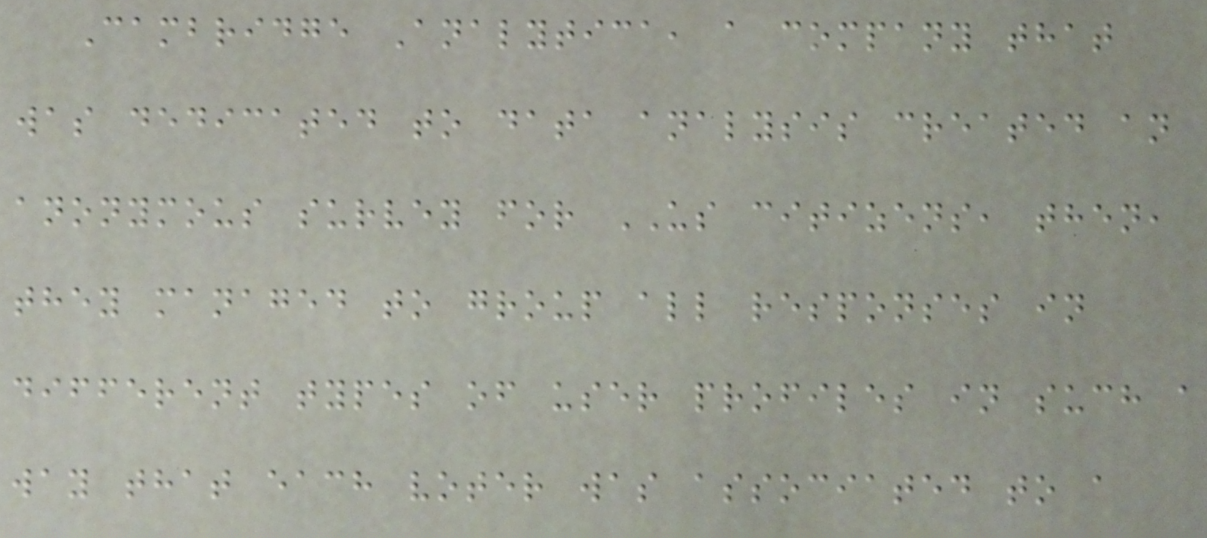Cambridge Analytica, a company that
was dedicated to data analysis created an
anonymous survey for US citizens, then,
they managed to group all responses in
different types of user profiles in such a
way that each voter was associated to a
